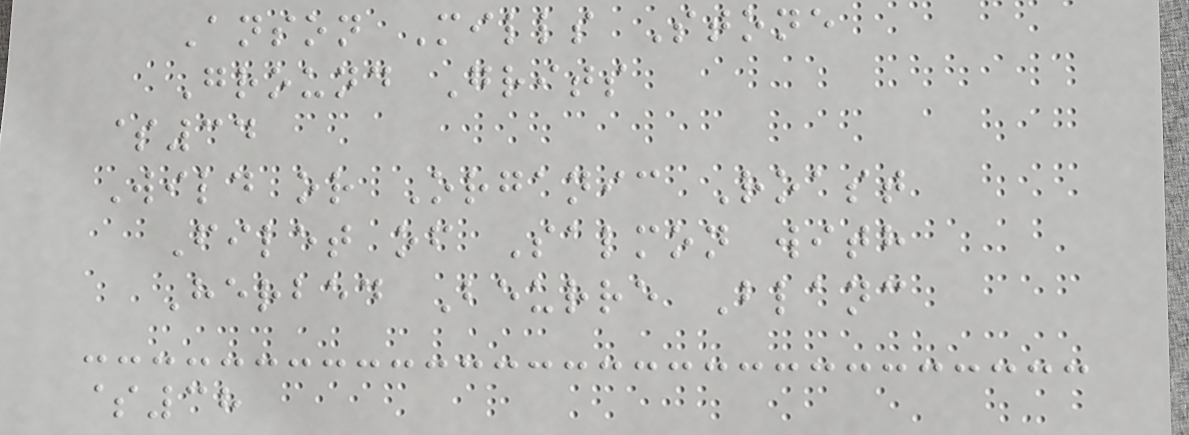Anson Mills Stone
Ground Grits
$34
Wild or Organic Roast
Filet of Salmon with
Herbed Beurre Blanc
$38
